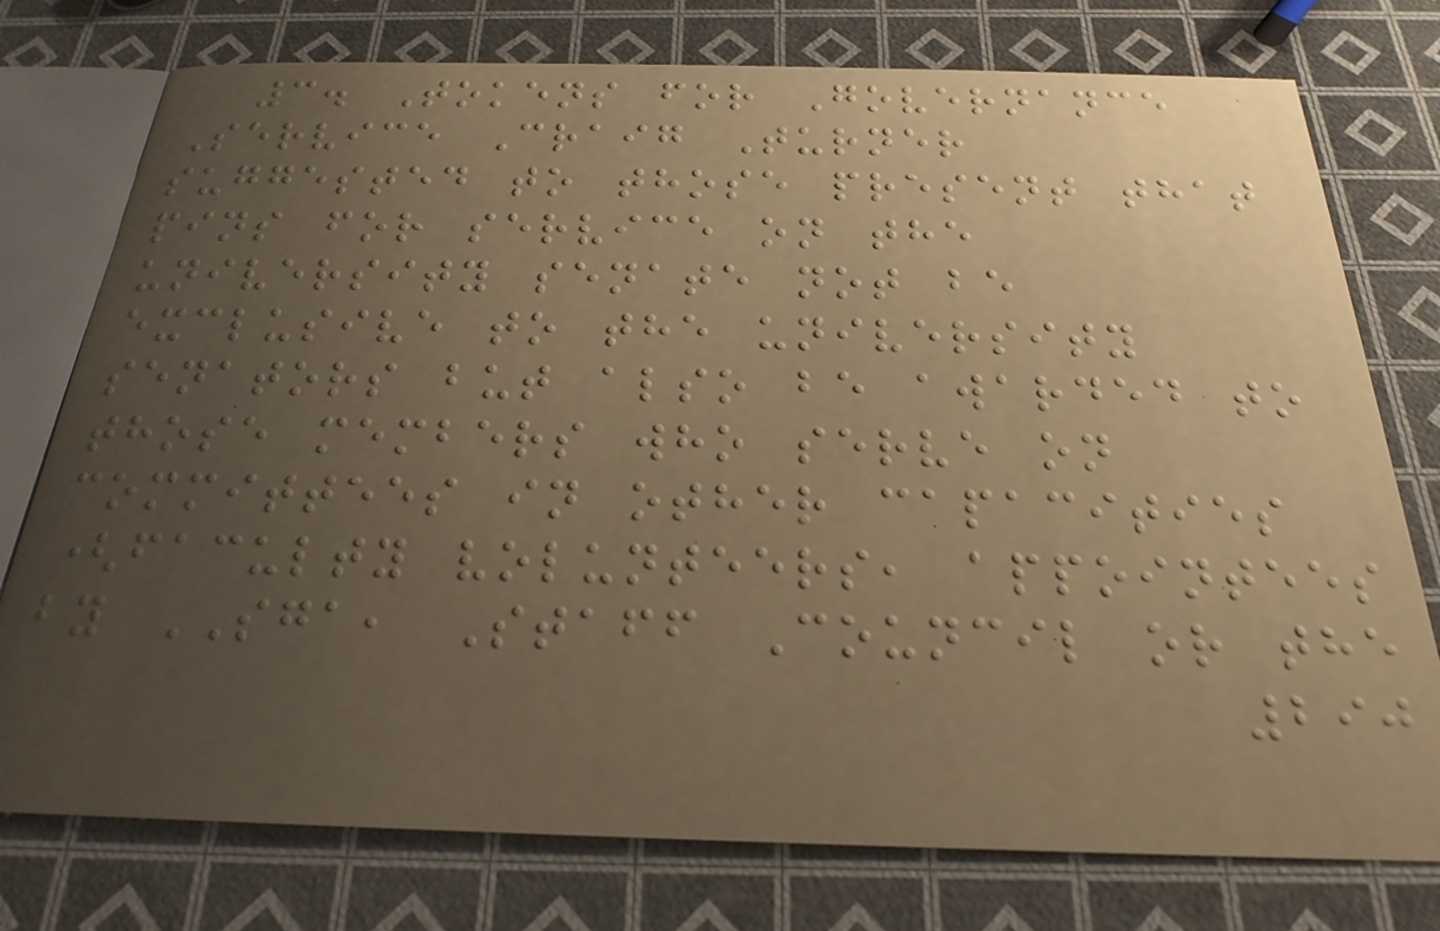3. Tokens for Governance
Service Craig Turner
suggested to those present that
pins for service on the
university senate not be
exclusive to the university
senators but also be awarded to
those members who serve on
committees in other capacities
(faculty volunteers, appointees
by SGA, Staff Council or the
290
